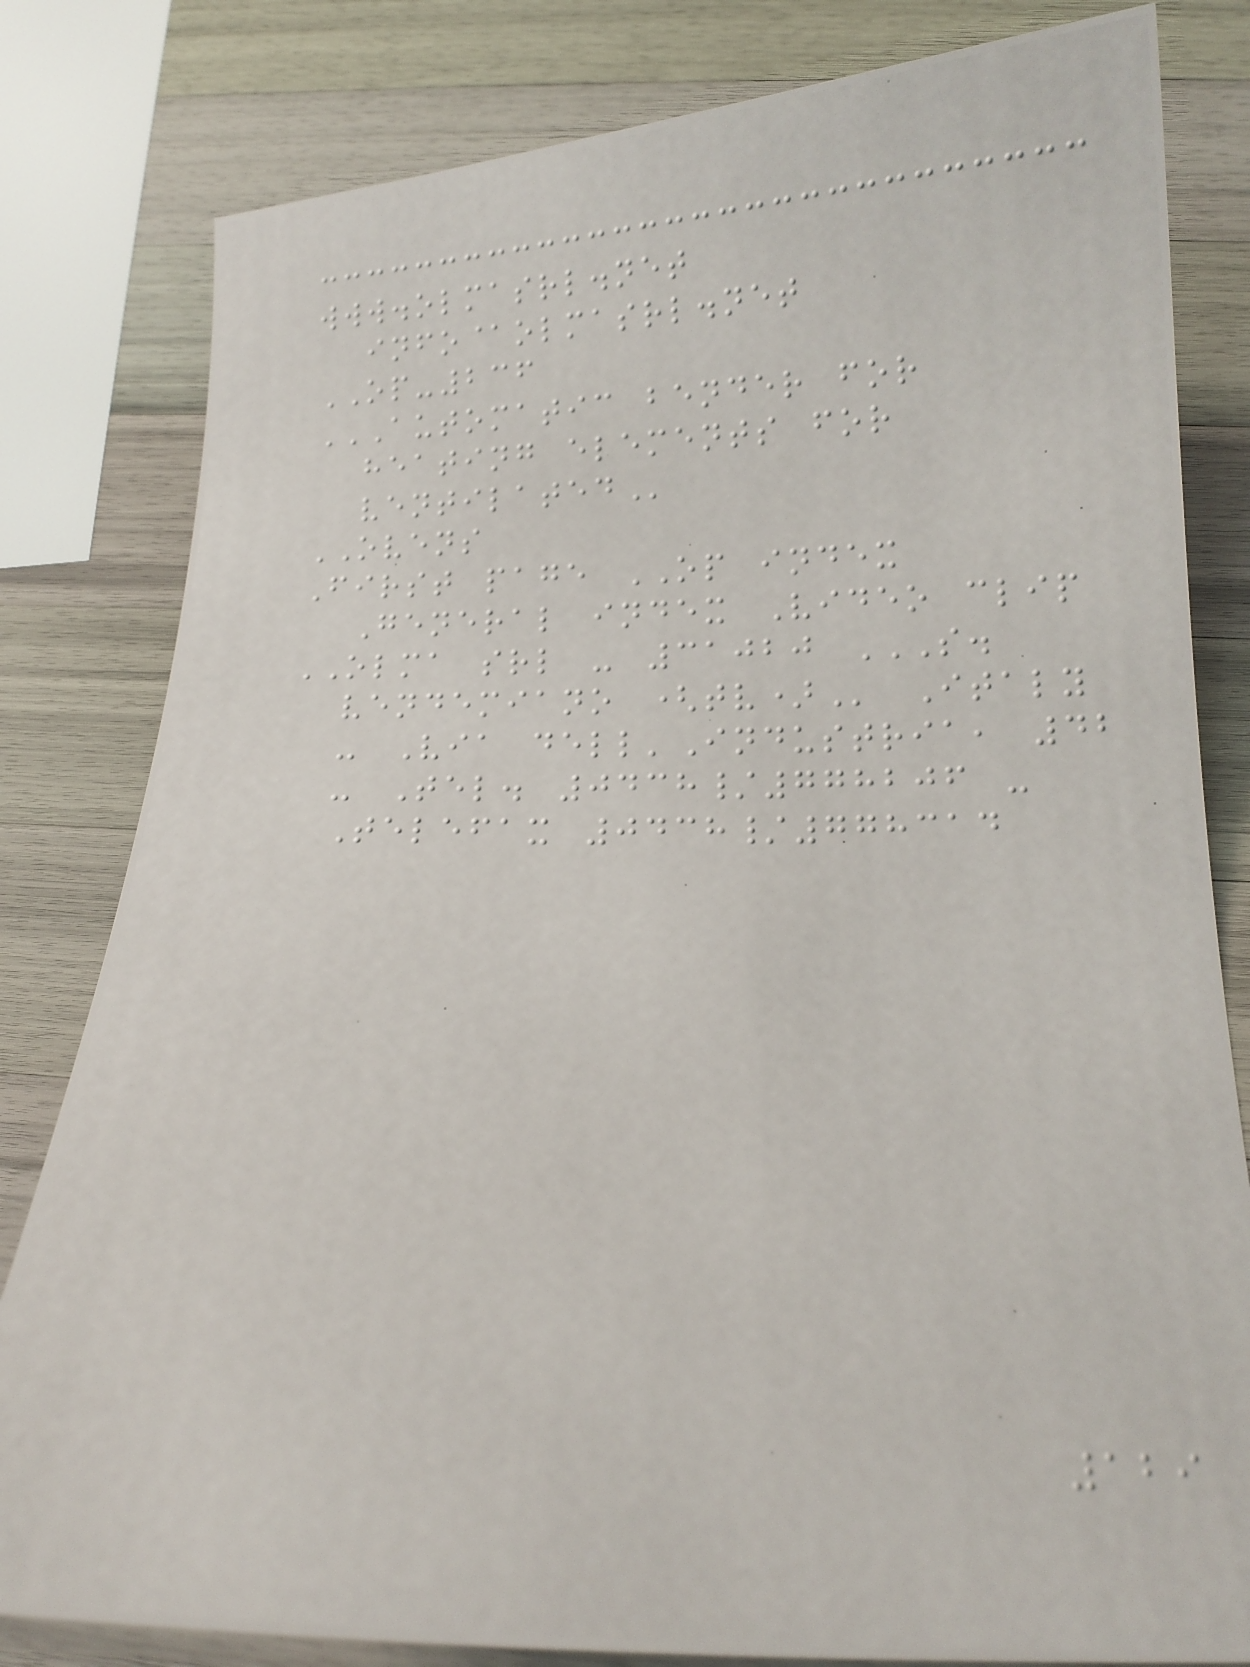www.olmasrl.net
info@olmasrl.net
OP-236
AUTOMATIC BENDER FOR
HEATING ELEMENTS FOR
VENTILATED
OVENS
First page OP index
General index Video clip
OLMA srl - 31020 S.
VENDEMIANO (TV) Italy
- Via dell'Industria, 42
- Tel. 0438/778206 -
Telefax 0438/778314
129
